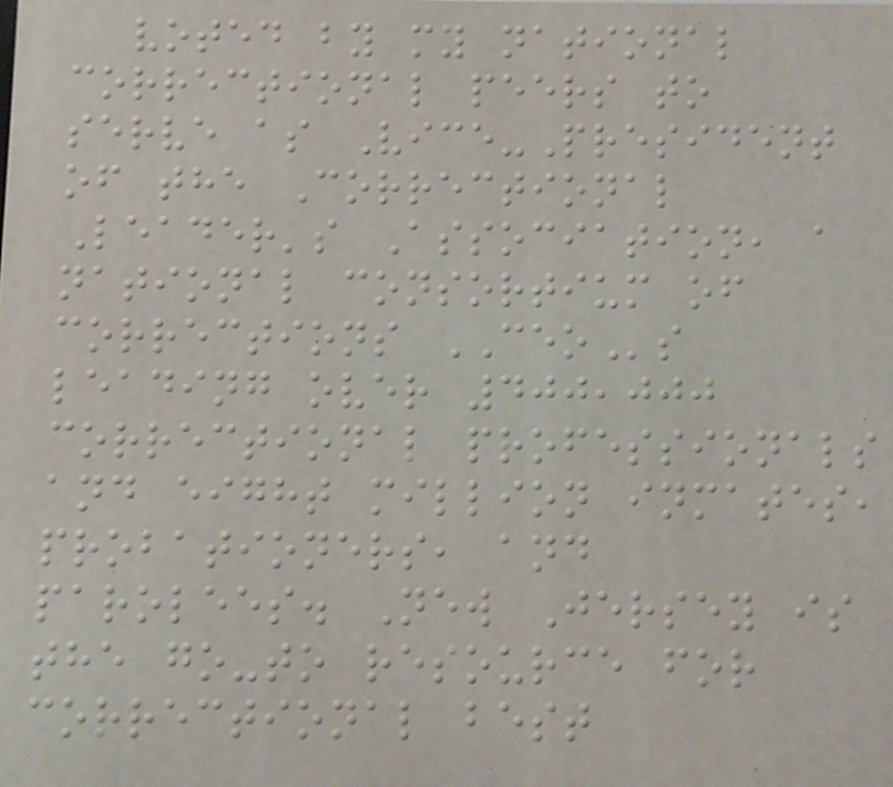voted by my national
correctional peers to
serve as Vice-President
of the Correctional
Leader's Association, a
national consortium of
corrections CEOs
leading over 400,000
correctional professionals
and eight million inmates,
probationers, and
parolees. New Jersey is
the go-to resource for
correctional best
